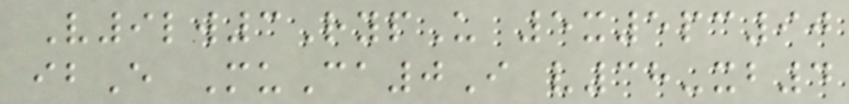V9lw3RypU 5x5pc90
ibE MuCa0I v38-xb4
